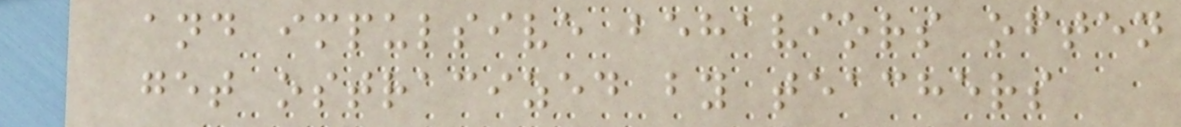and impulsive behaviors often
get ostracized by teachers
